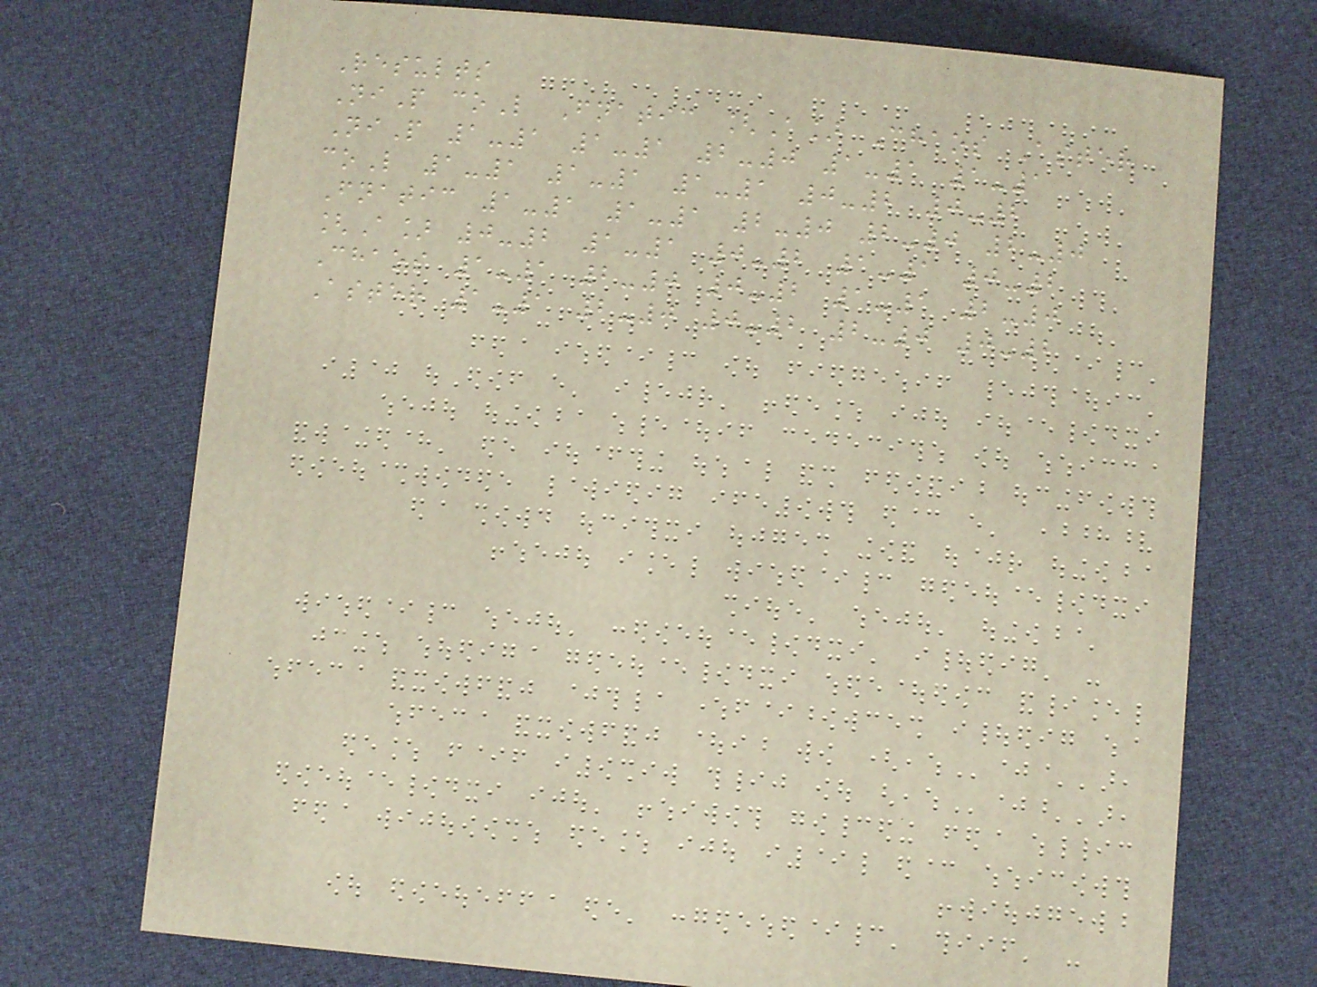Results
NiP coL Fnatic [A] Chaos Aster
NiP 1-1 1-1 2-0 1-1 1-1
coL 1-1 1-1 1-1 0-2 0-2
Fnatic 1-1 1-1 2-0 2-0 2-0
[A] 0-2 1-1 0-2 1-1 0-2
Chaos 1-1 2-0 0-2 1-1 2-0
Aster 1-1 2-0 0-2 2-0 0-2
